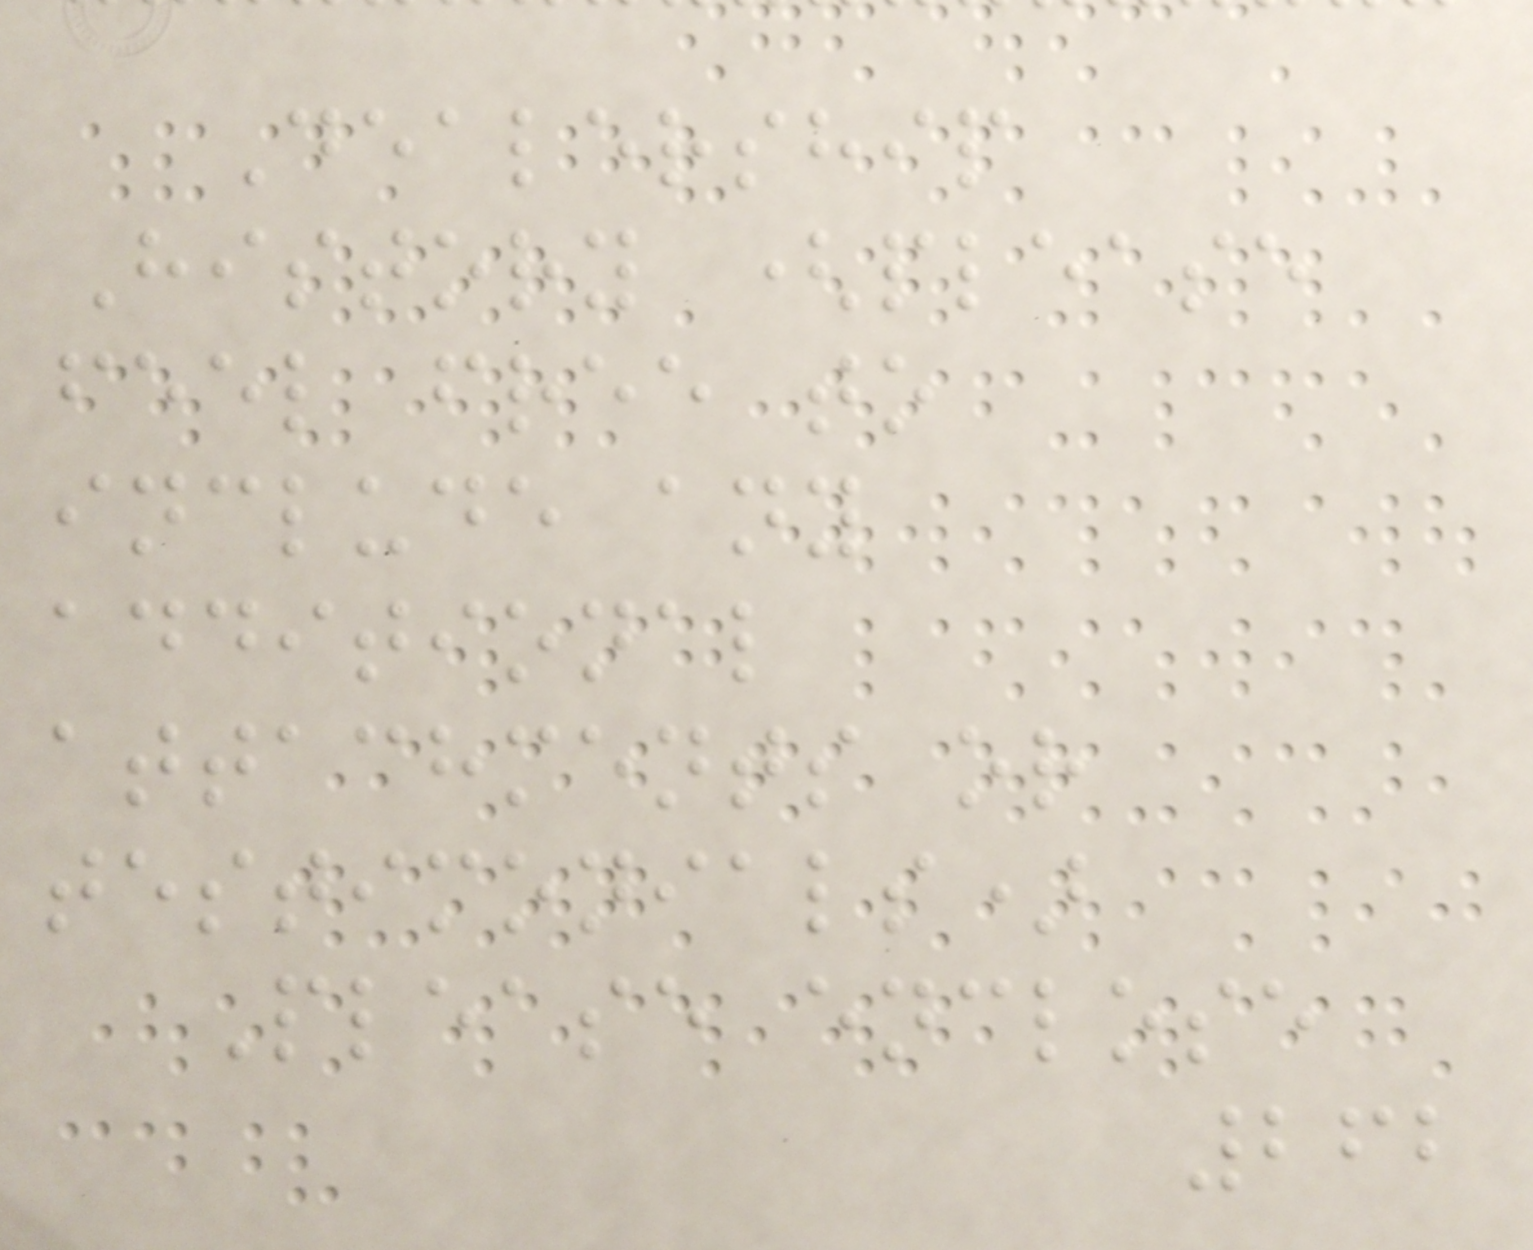Dealership
History (please
feel free to
include any
additional
attachments or
testimonials)
Please enclose
262
